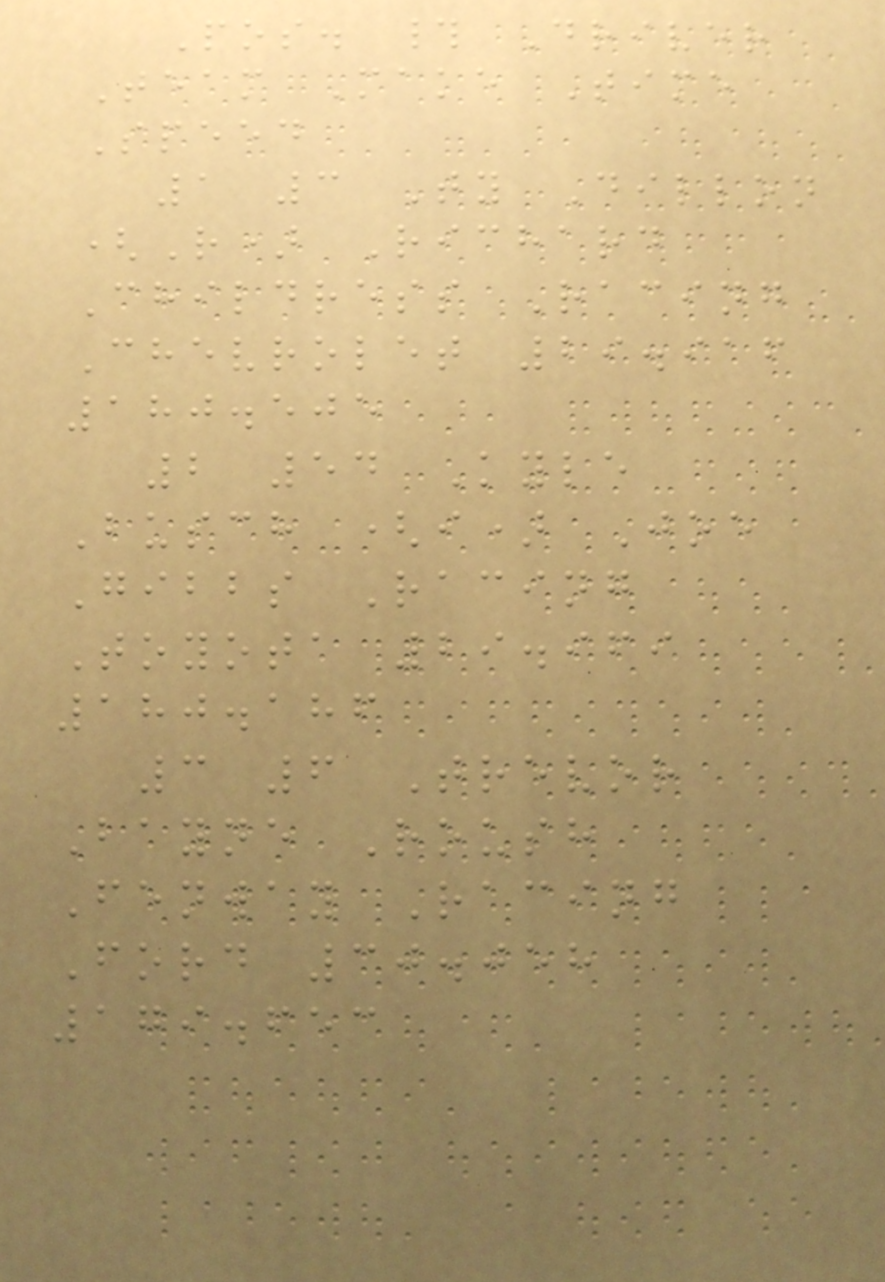Pos. # Driver
Team Make Time
Speed
1 3 Ty Dillon
(R) Richard
Childress Racing
Chevrolet 29.916
180.505
2 54 Kyle
Busch (i) Joe
Gibbs Racing
Toyota 29.969
180.186
3 6 Trevor
Bayne Roush
Fenway Racing
Ford 30.058
179.653
